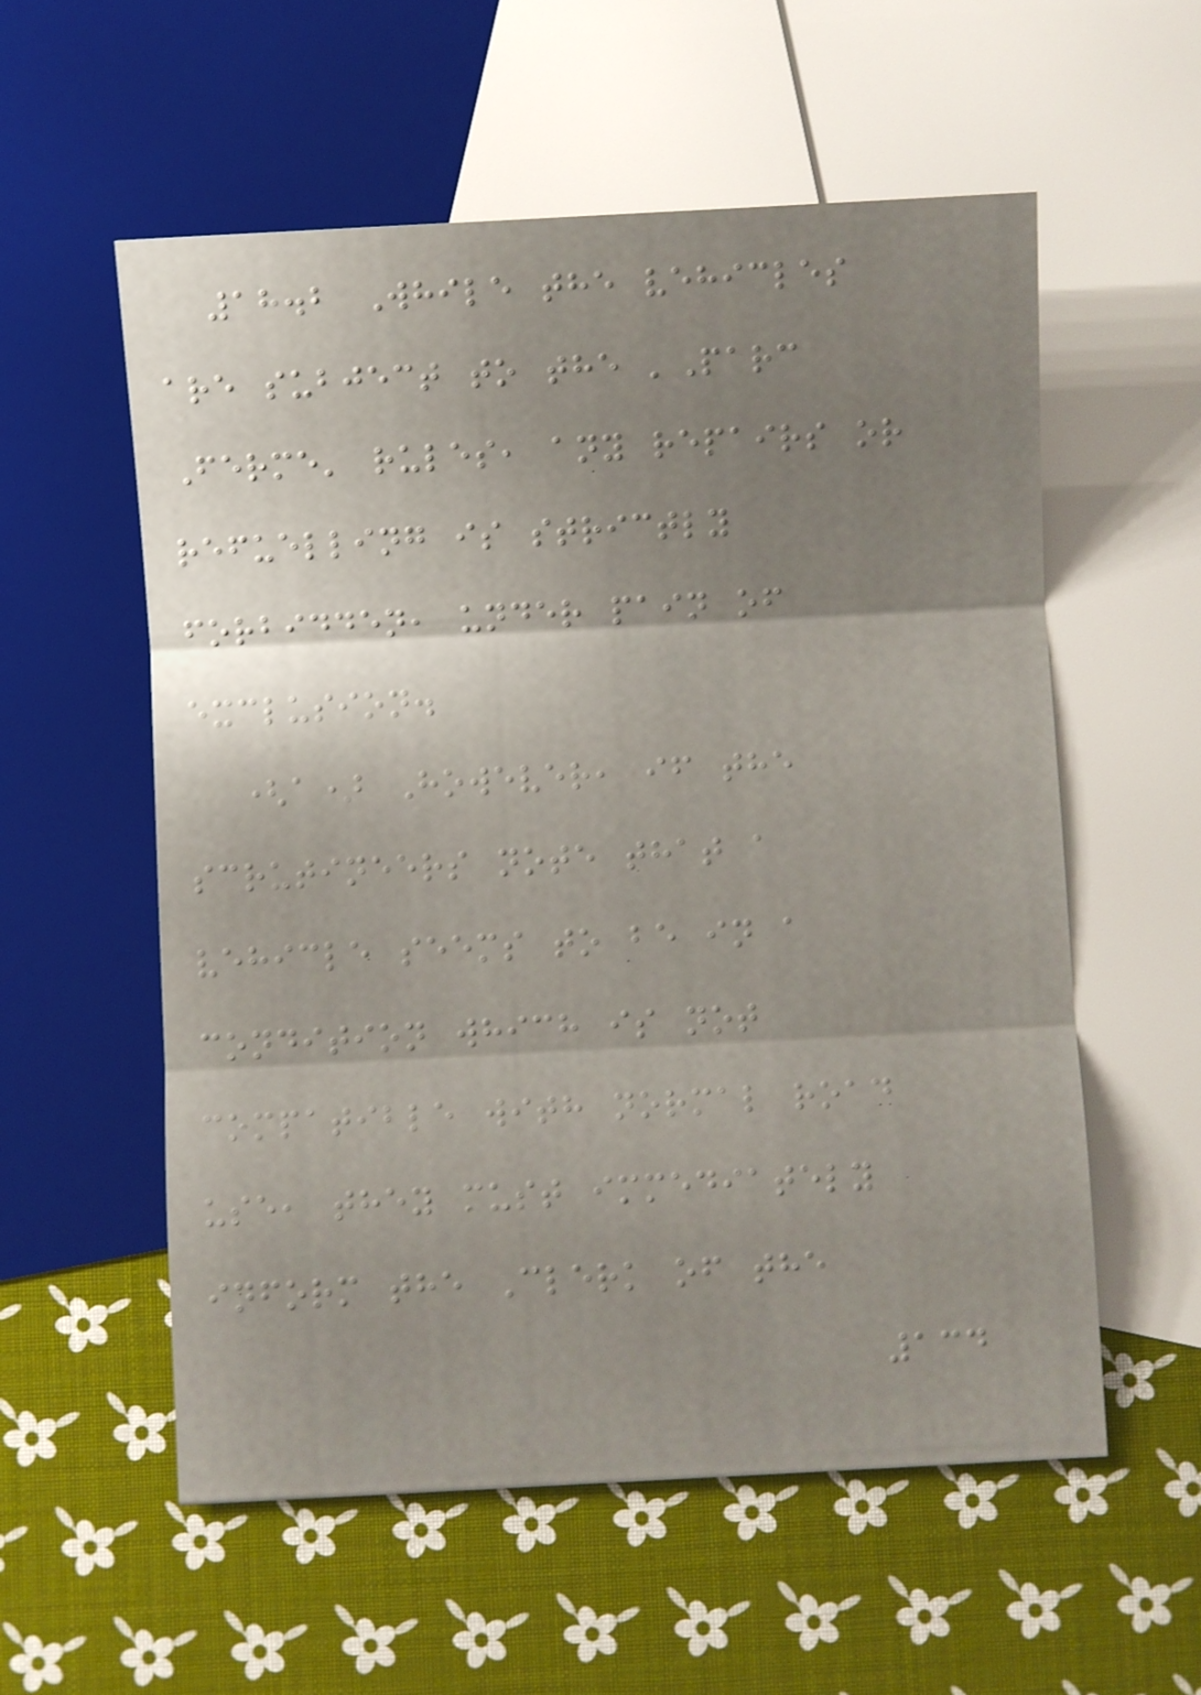18.2 While the vehicles
are subject to the 'Parc
Ferme' rules, any repairs or
refuelling is strictly
forbidden, under pain of
exclusion.
(a) However, if the
scrutineers note that a
vehicle seems to be in a
condition which is not
compatible with normal road
use, they must immediately
inform the Clerk of the
134
